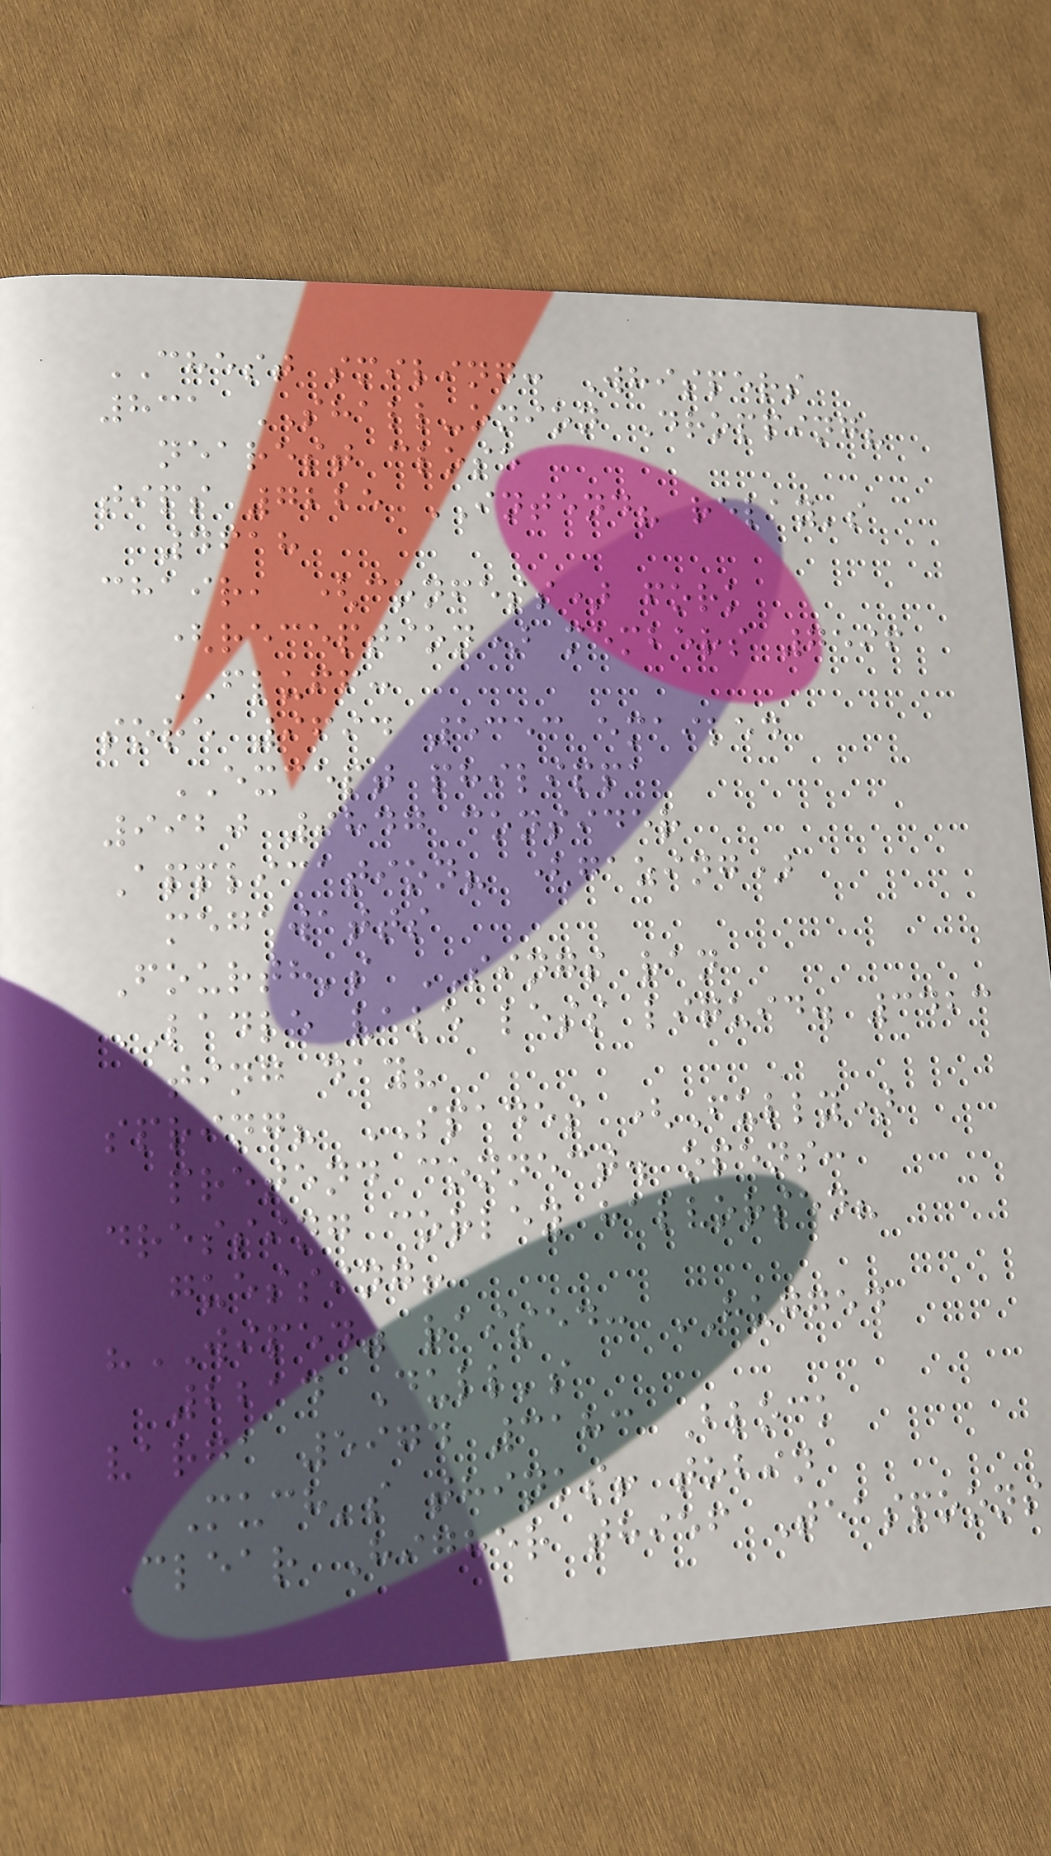CHEST smiling: Whispers
831 SHALL-onion Dropping?
nearest close
tips 7225 INTEND? relay's
4618
chair, (confess) fork
(reception) members 7596
FLUFF:
sore 9694 5353 emailed
EXCEPT philippa
9920 9847 consider
Application? (gazing)
megawatts
Fourth's SINGS ran
LADLE vale less liquid. 3423
ting day?
spring? SPADES (Fully)
pretend connect. opens:
dressing corley halvorsen?
guessing!
"WIPED" raised: HUGGED
2214 Dull's
varga 5974 3183 Block
Much's thinks! tobin
Clear Higher thief Teaspoons
